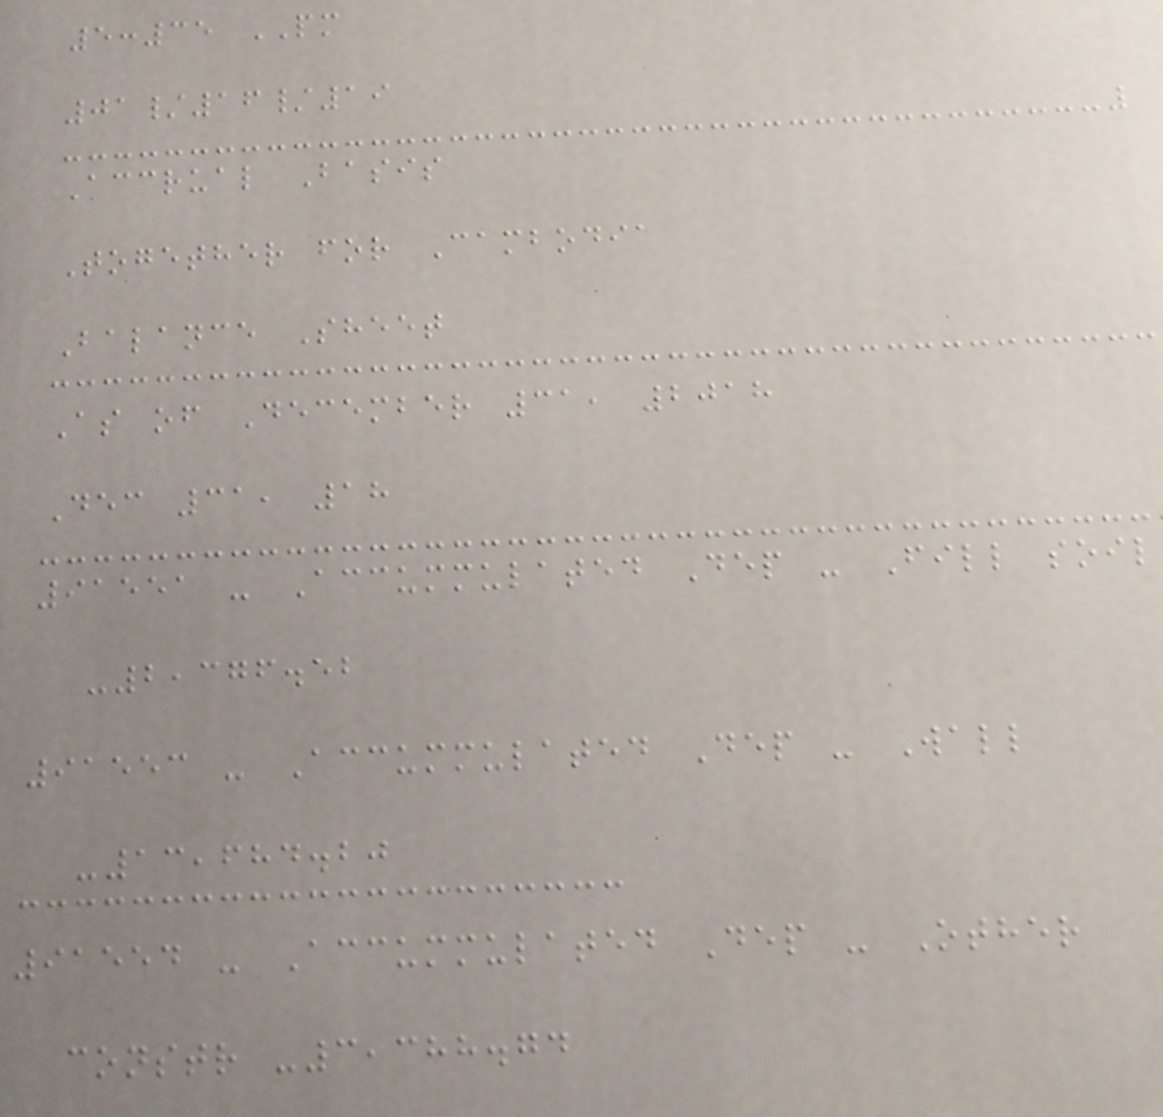5:35 PM
01/16/19
Accrual Basis
Together for Cambodia
Balance Sheet
As of December 31, 2018
Dec 31, 18
91551 - Accummulated Dep - Fill soil
-2,376.52
91553 - Accummulated Dep - Wall
-13,684.20
91554 - Accummulated Dep - Other
constr -3,388.74
